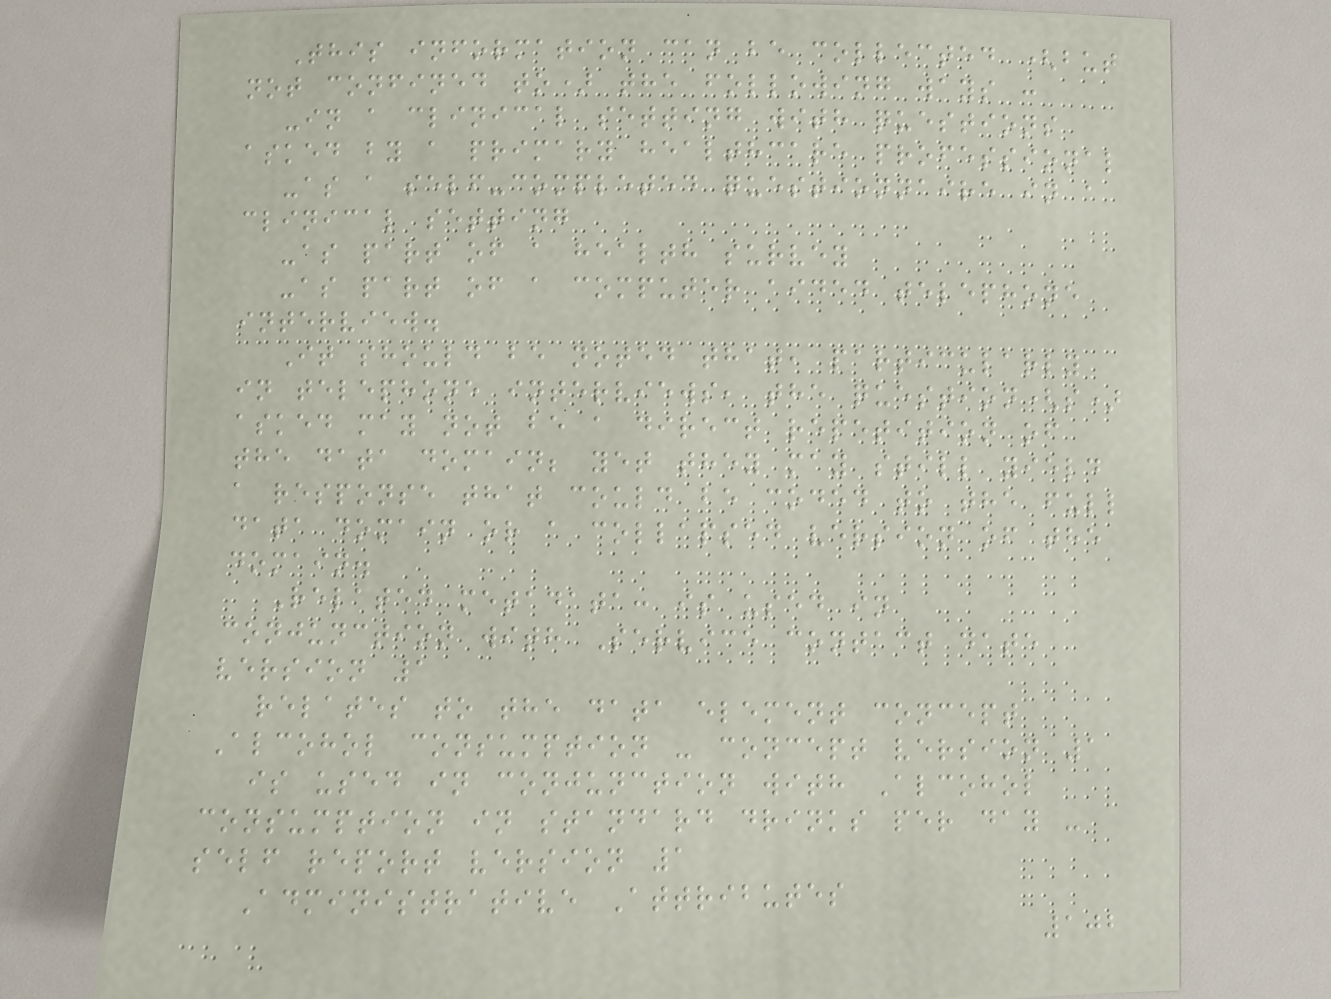This information can be collected (but
not confined to) the following ways :
-in a clinical setting with questions
asked by a primary healthcare professional
-as a self-completed questionnaire in a
clinical setting
-as part of a health survey
-as part of a computer aided telephone
interview.
It should be noted that, particularly
in telephone interviews, the question(s)
asked may not be a direct repetition of
the data domain; yet they may still yield
a response that could be coded to the full
data domain or a collapsed version of the
domain.
Related metadata: is used in
conjunction with Service contact date
version 1
relates to the data element concept
Alcohol consumption - concept version 1
is used in conjunction with Alcohol
consumption in standard drinks per day -
self report version 1
Administrative Attributes
102
